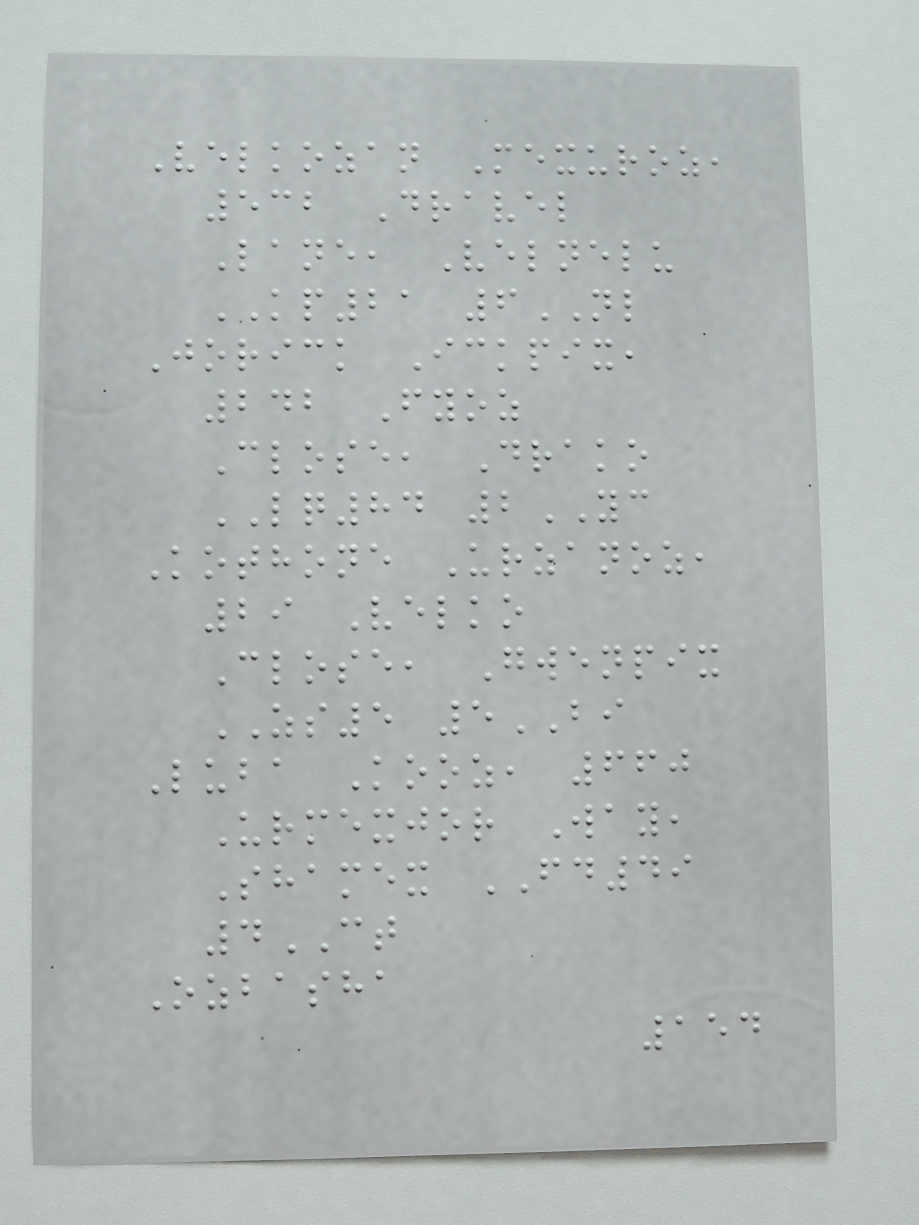Velkozan Mexuroz,
532 Dravel
Lane, Velnelu
KP21 6NL
Jorick Ickpix,
242 Fyoz
Close, Drako
LQ84 2YC
Kothone Urzanoz,
29 Velko
Close, Gwenpix
ZS5 5BI
Luba Kooz, 660
Urmexjor Way,
Shamex FD49
4CT
Ozbasha
154
